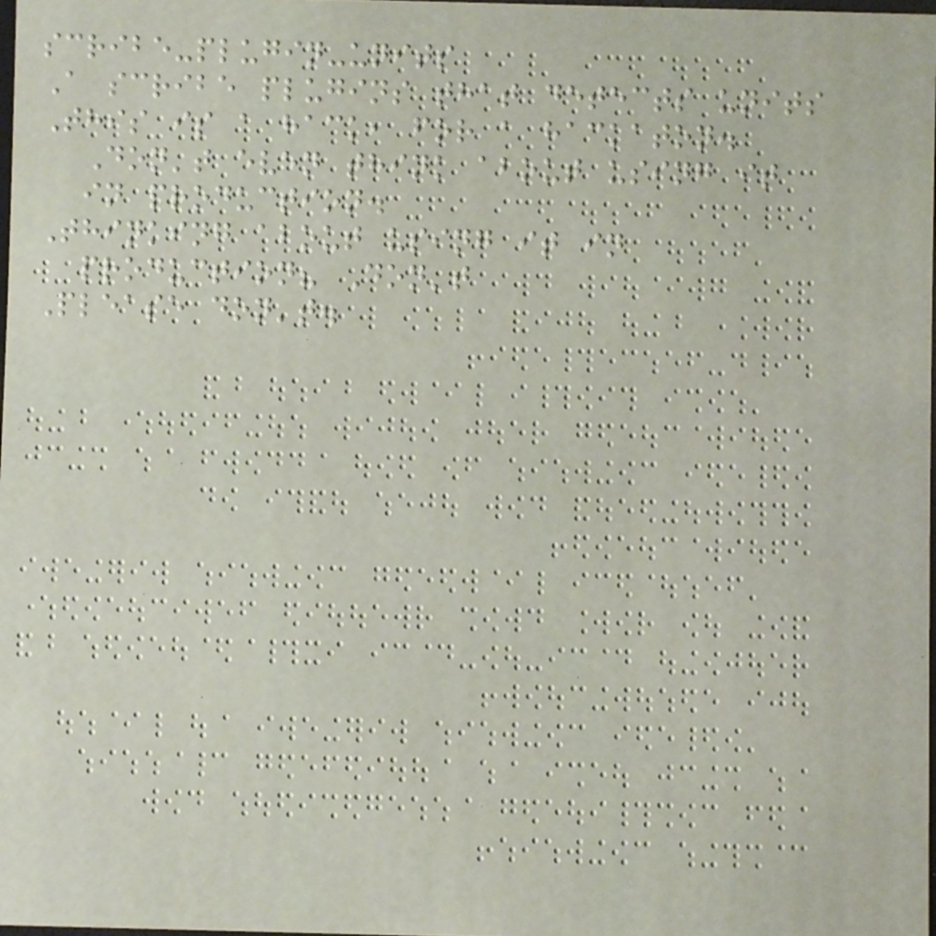scribe-plugin-units
A scribe plugins that detects units
This is a hack, for a hackaton.
Don't even think about using it
in production.
Thinking about using it in
production? Don't
Please don't.
